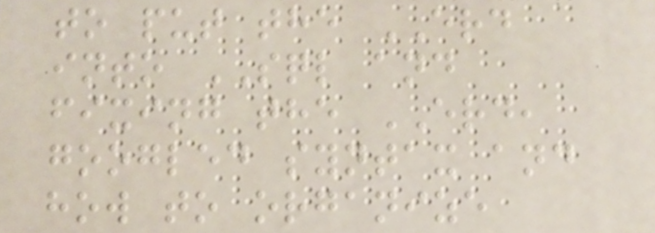to put the ERD
into SQL and
fixing the ERD,
googled syntax and
how to organize
